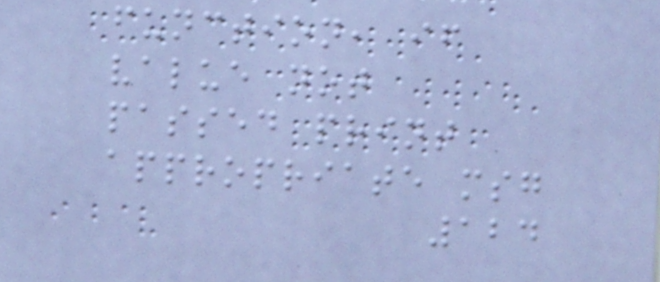function, if
value not
passed print
appropriate msg
124
